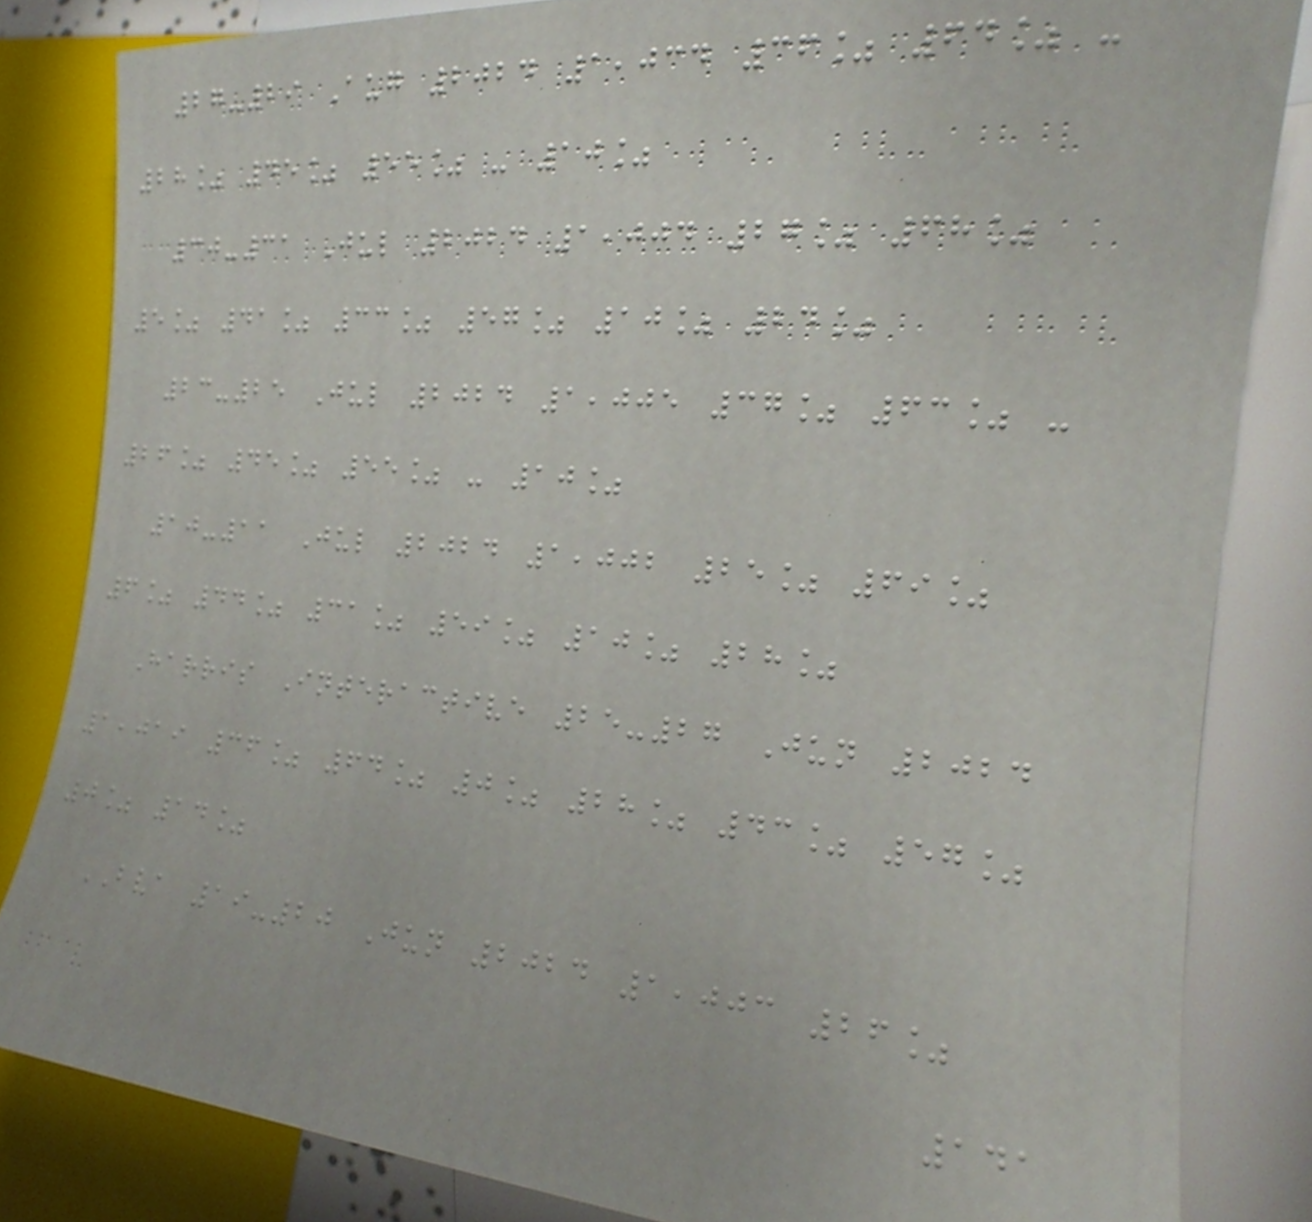27-29 Aug 2024 1,034 36% 64% -
28% 45% 55% - 10%
30-31 Jul 2024 1,004 27% 68%
5% 41% 33% 57% 10% 24%
23-25 Jul 2024 1,005 37% 63% -
26% 45% 55% - 10%
10-11 Jul 2024 1,002 25% 69%
6% 44% 31% 59% 10% 28%
Harris Interactive 25-27 Jun 2024
1,019 36% 64% 0% 28% 43% 57%
0% 14%
BVA 19-20 Jun 2024 1,003 26%
141
